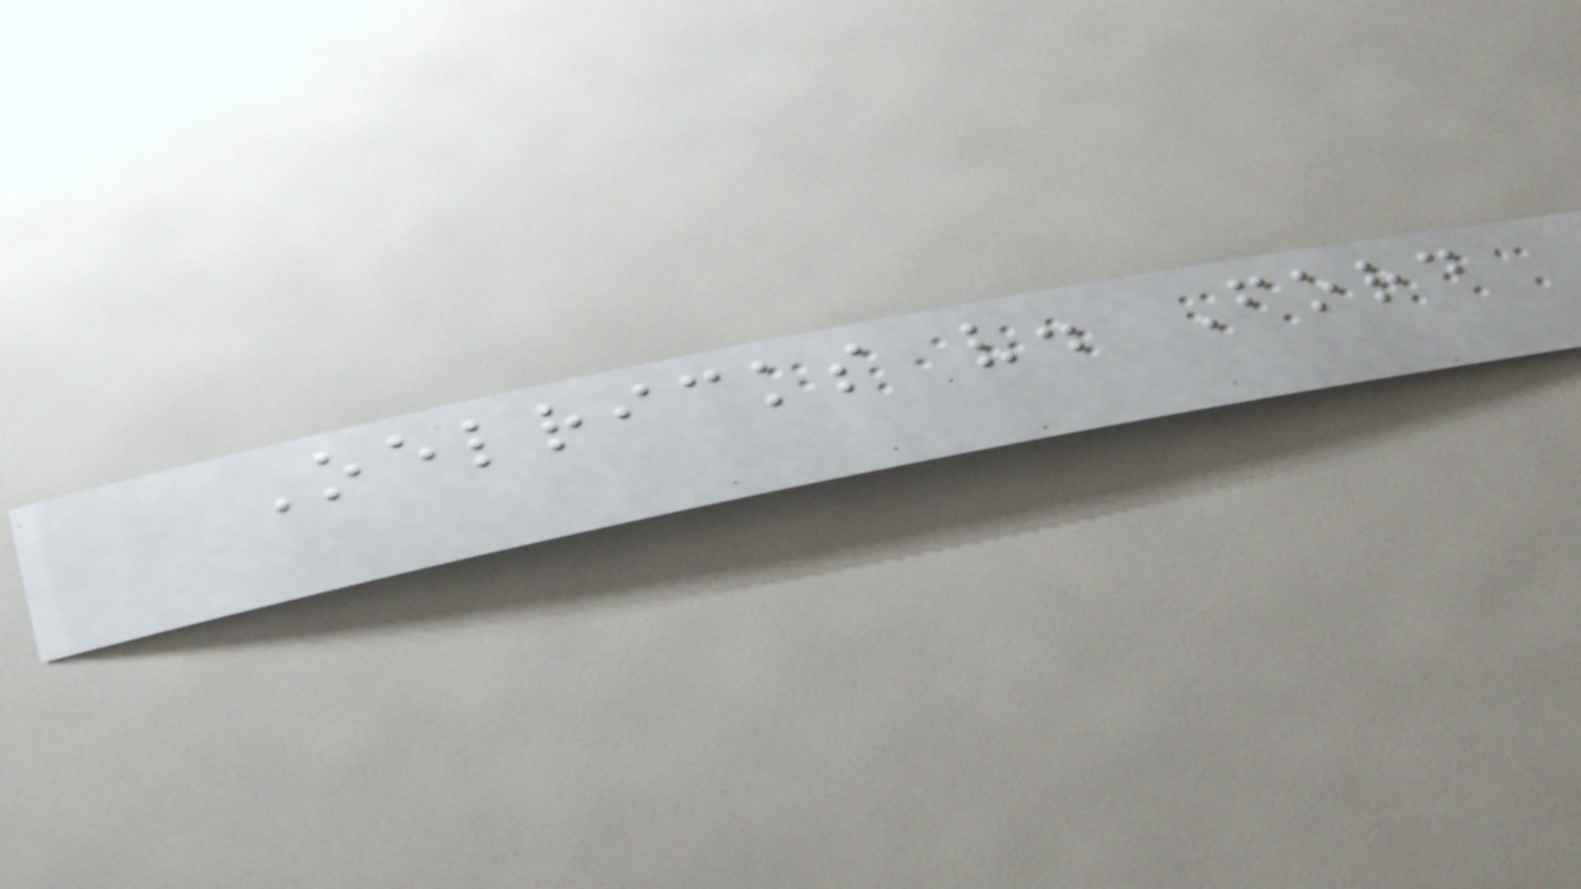Oelricks v. Ford
